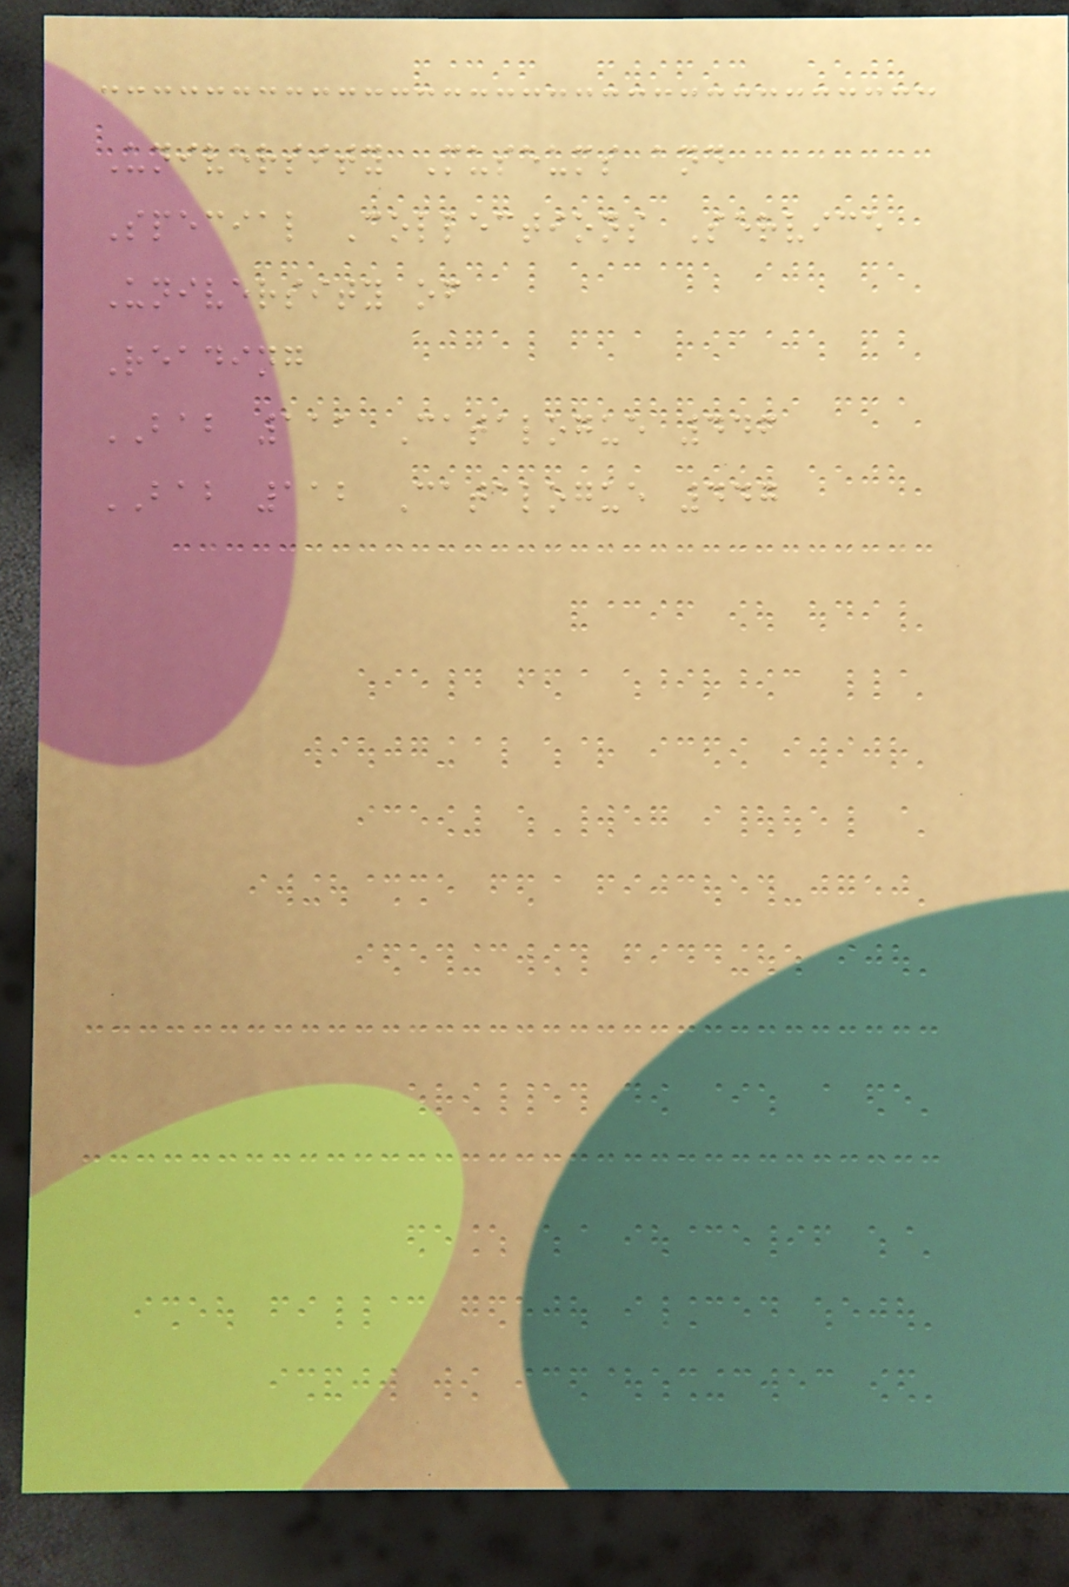University Museums and
Special Collections Service
University of
Reading
BAB 111 Catalogue 446
BAB 112 Catalogue 447
